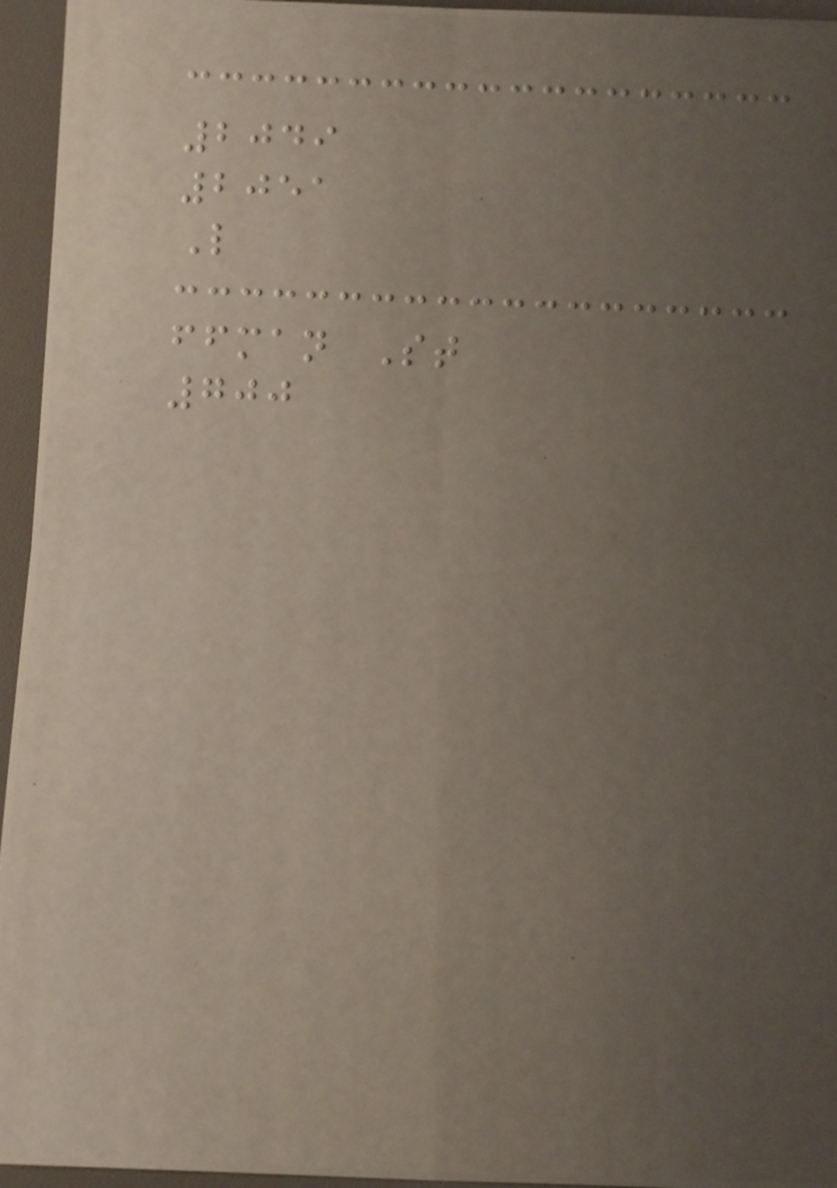2049
2051
L
ffman St
700
